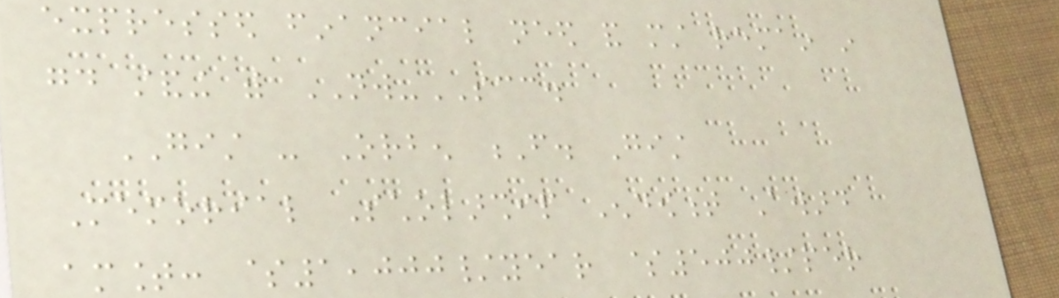expressed financial need and must remain in
good standing with NW-SCC.
GIST - Orben F. Gist
Memorial Scholarship Endowment Award
amount: $1,000/year $500/per
